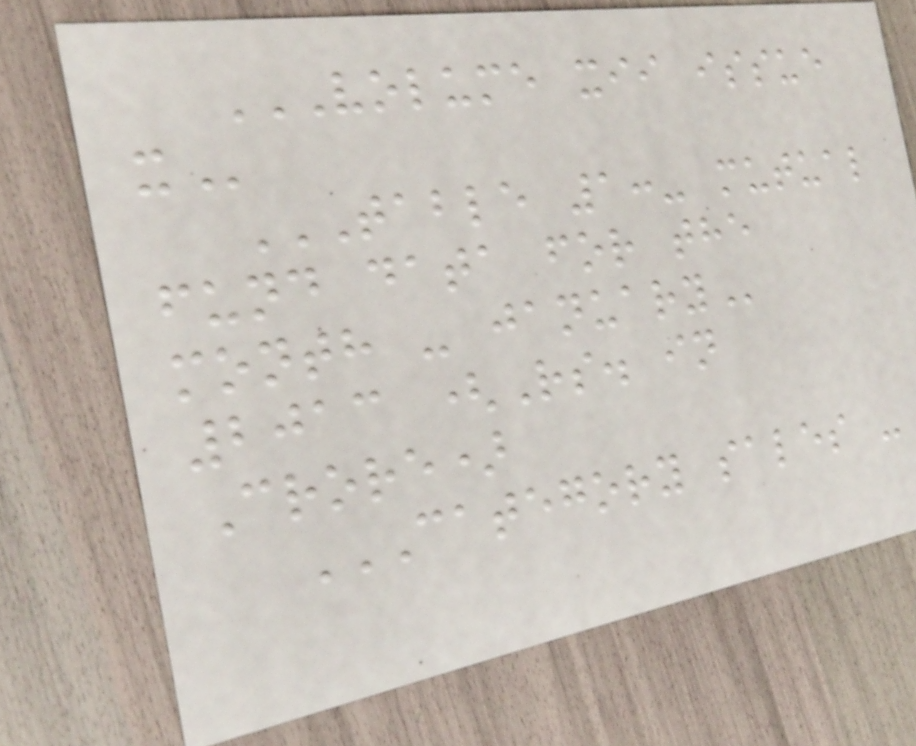VOLUME XII ISSUE
X
TABLE 1:- MUTUAL
FUND DATA FOR THE
MONTH - JANUARY
2013 (Rs. in
Crore)
CATEGORY SALES -
